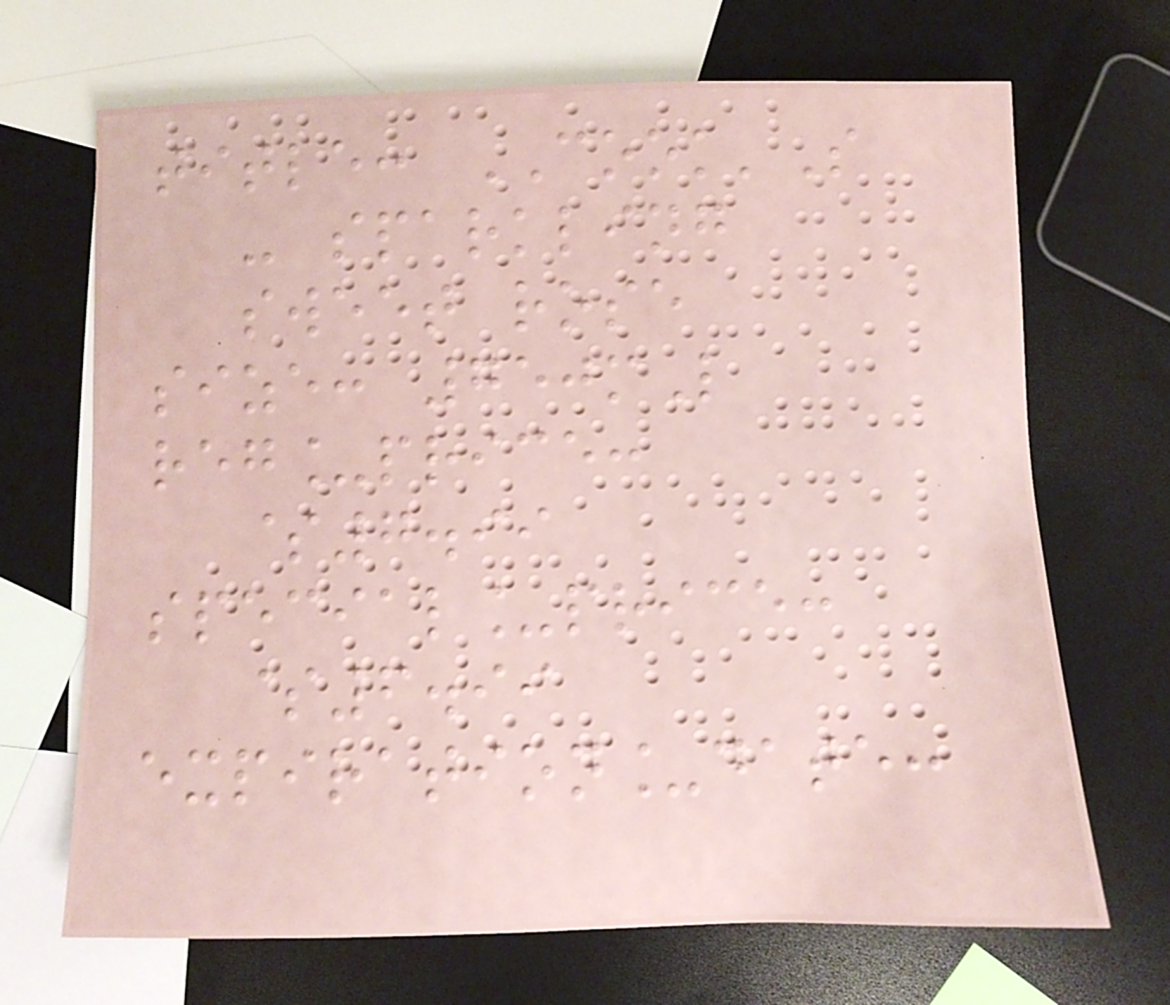title: COOK'S
- sparkling
sweet rose
size: 750mL
reg_price:
$7.99
special_price:
$6.99
expiration_date:
